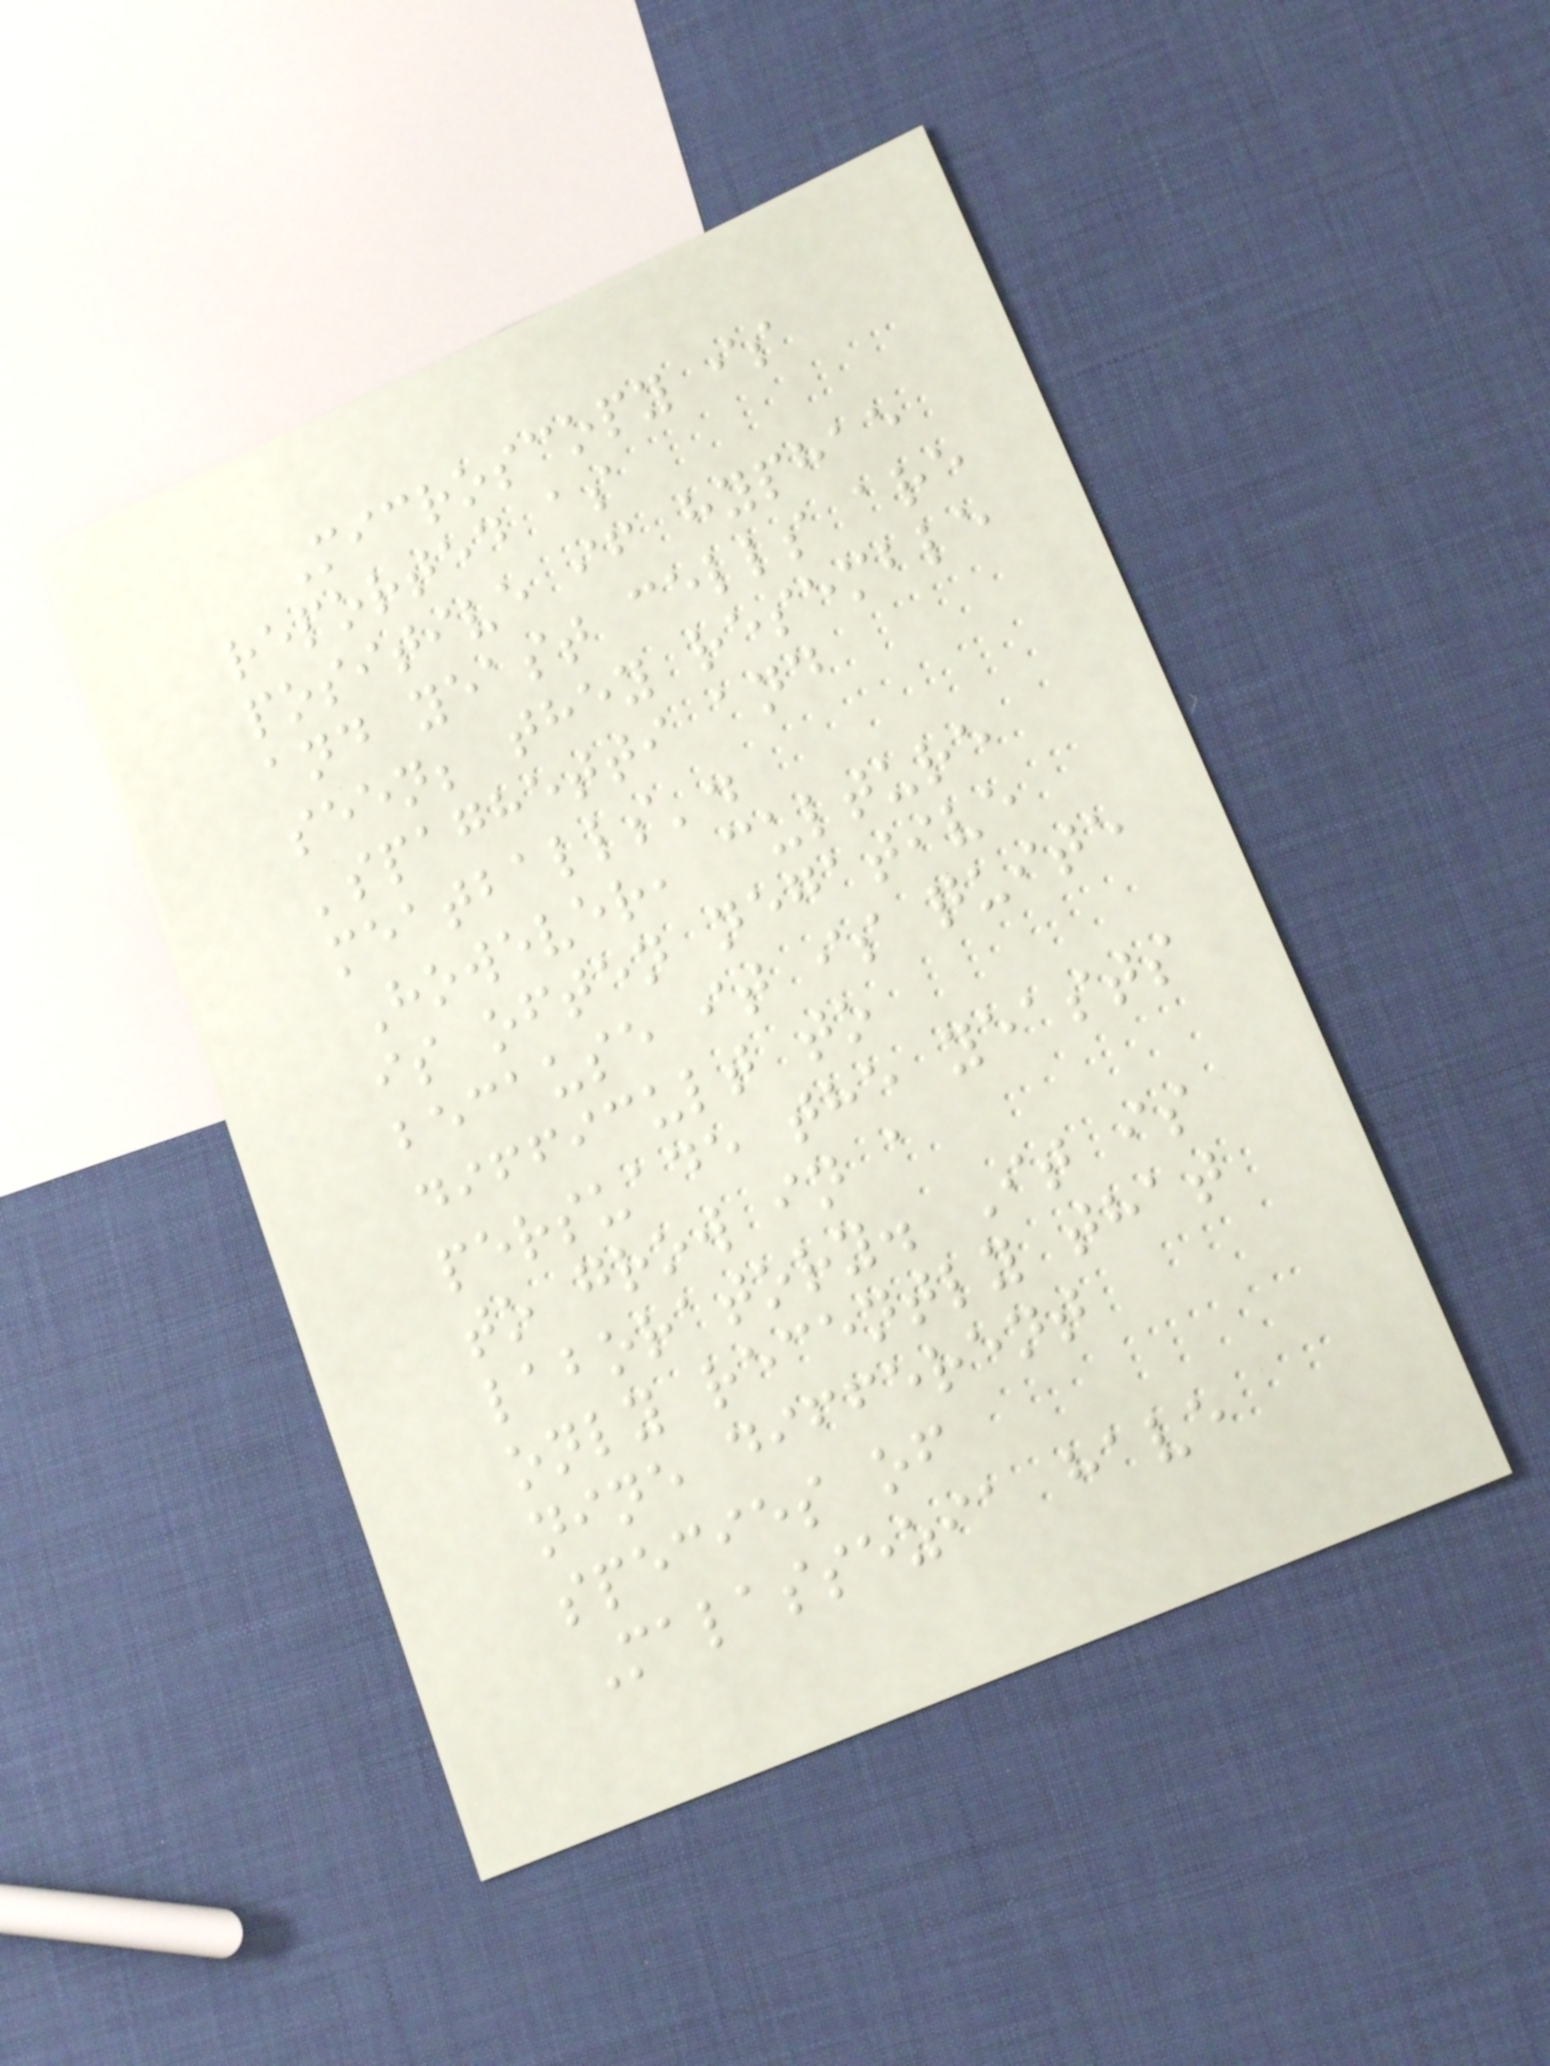Microscopy is
reported as
positive if hyphae
and yeast cells are
seen; they resemble
'spaghetti and
meatballs'.
However, culture
is often negative
because it is quite
difficult to
persuade the yeasts
to grow in a
laboratory. It is
only recently that
nine different
species of
Malassezia have
